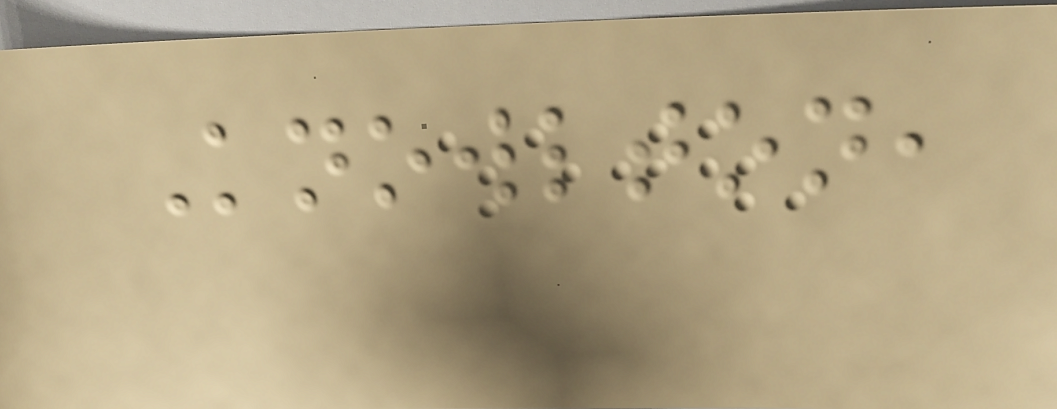Knowlton,
